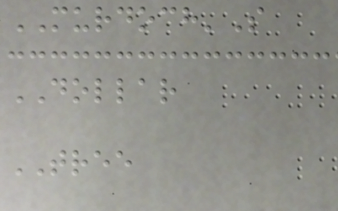MURDOCH'S
DOLLAR
TREE
